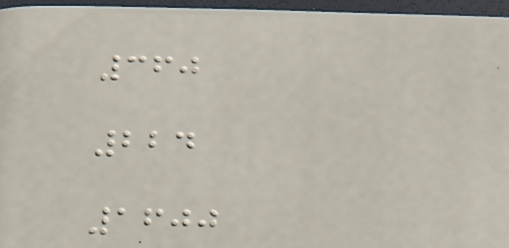360
224
1600
